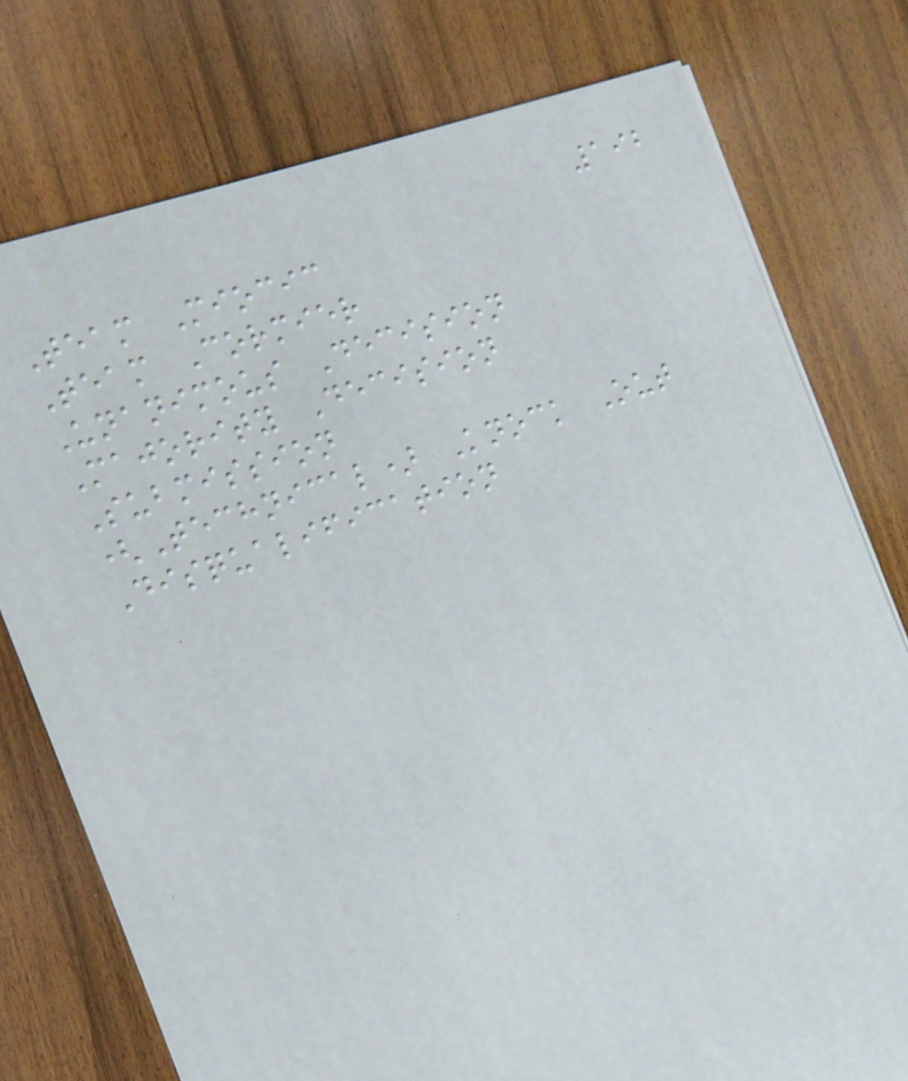192
Team Miocic
Team Cormier
Unanimous Decision
Majority Decision
Submission
(Technical) Knock Out
Disqualification
